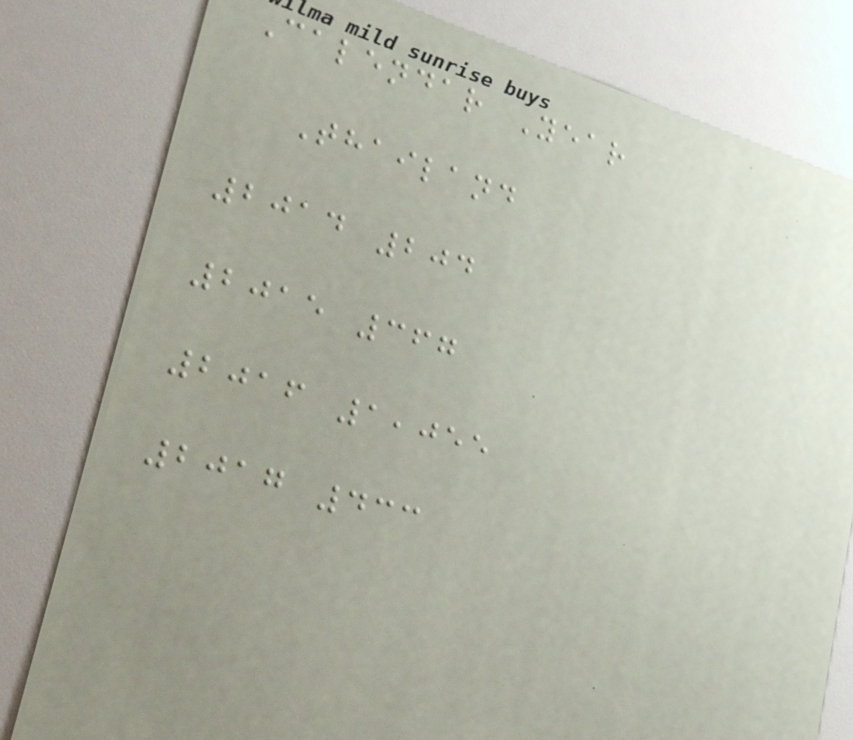Calendar Year
Thailand
2014 204
2015 367
2016 1,055
2017 433
